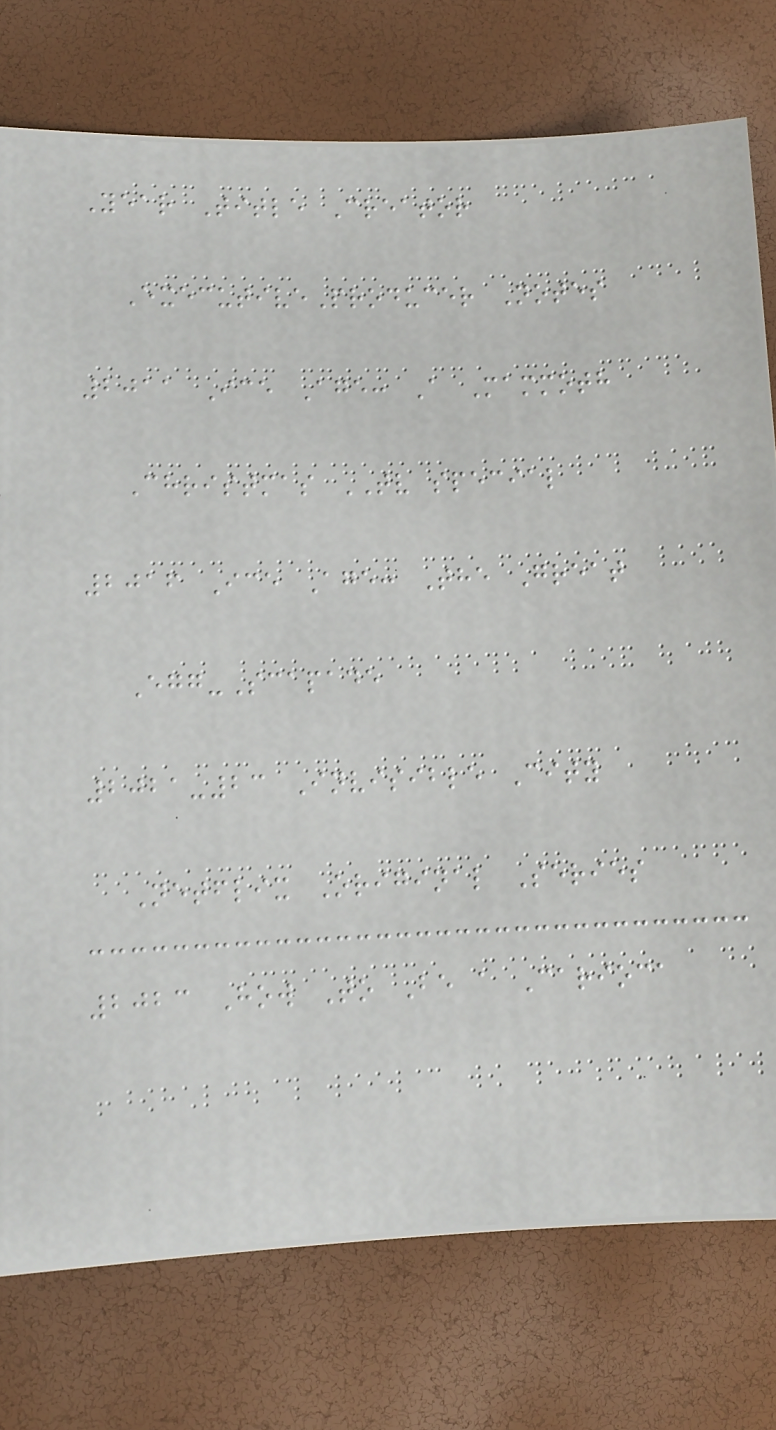Year Title Creator
ExecutiveProducer Notes
2011 Ice Age: A Mammoth
Christmas TV special
2016 Ice Age: The Great
Egg-Scapade
2021-23 Invisible City
Netflix Original Series
2023 How To Be a Carioca
